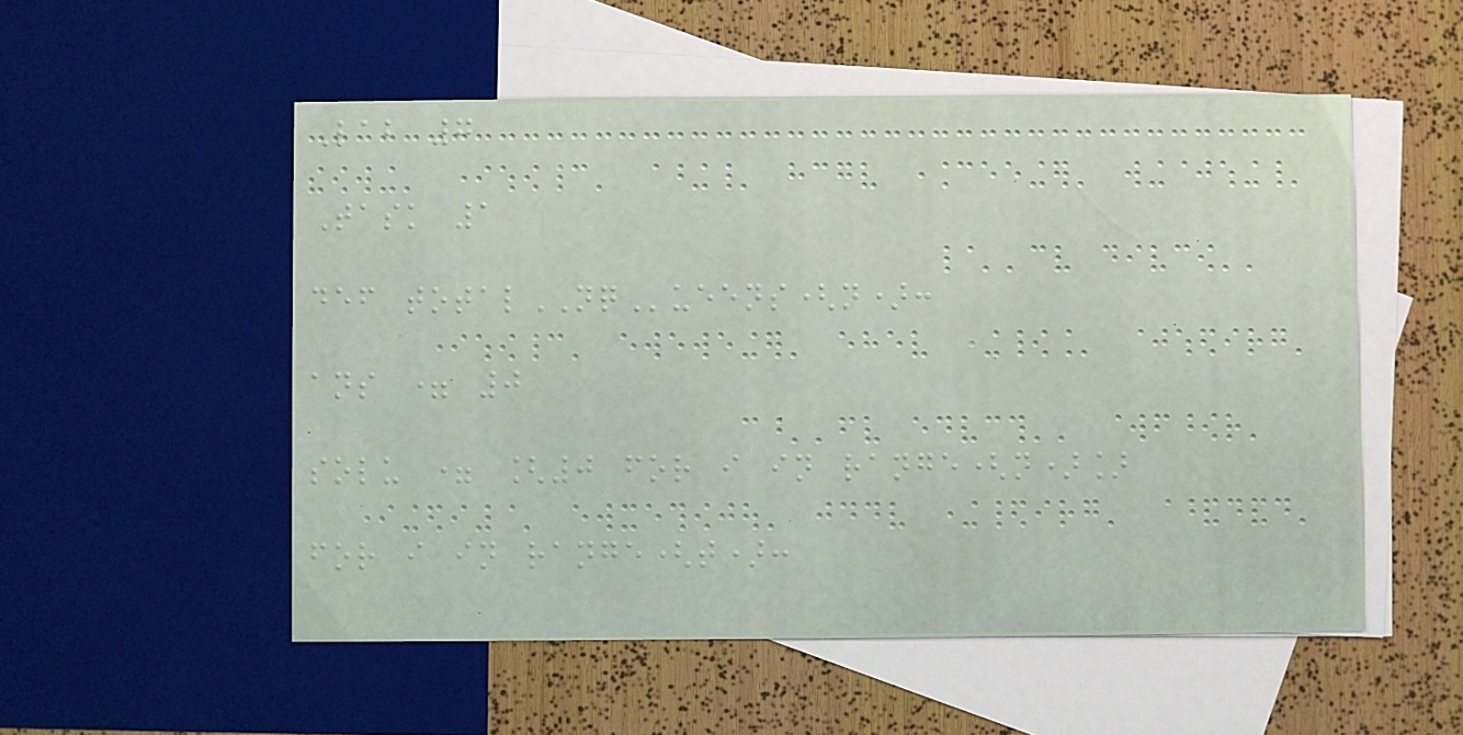Lab 7
Task 1
def totalNQueens(n):
ans = 0
solu = [0 for i in range(n)]
for i in range(t):
